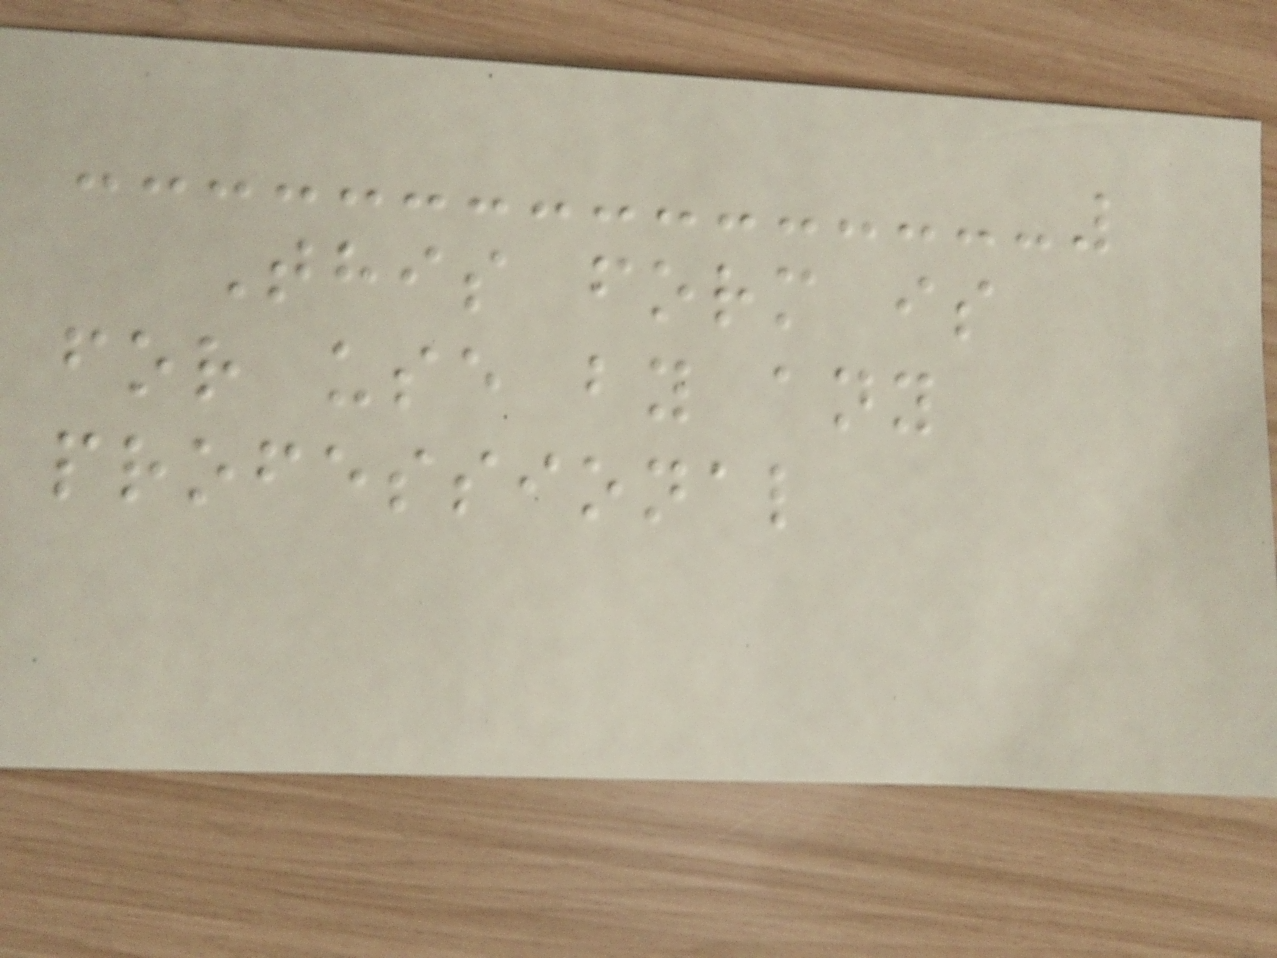This form is
for use by any
professional
